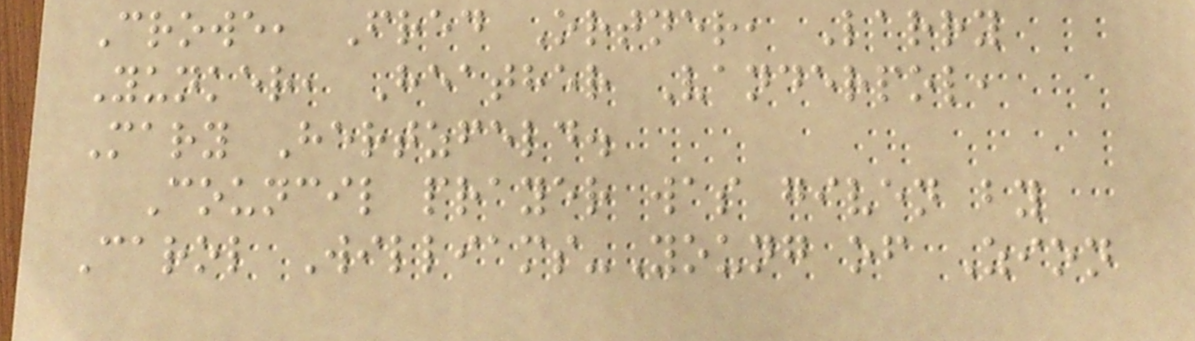Crowe, Fred Ortner, Larry
Yunker, Heather Vanderpol,
Mary Hertzfeld.
Council prayer was given by
Carol Williams-Young of Zion
